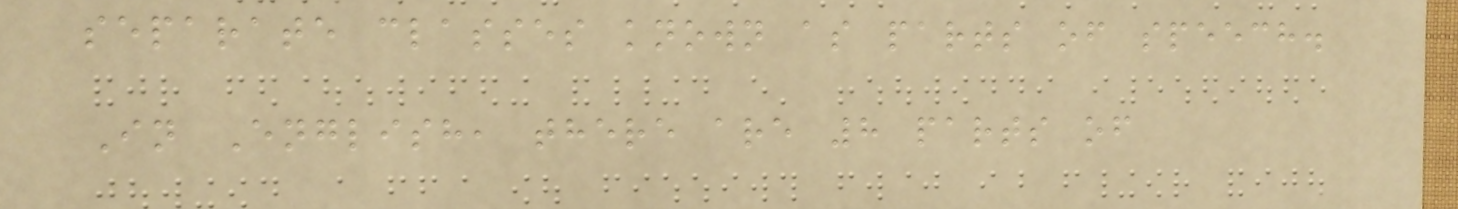separate classes known as parts of speech.
In English, there are 8 parts of
